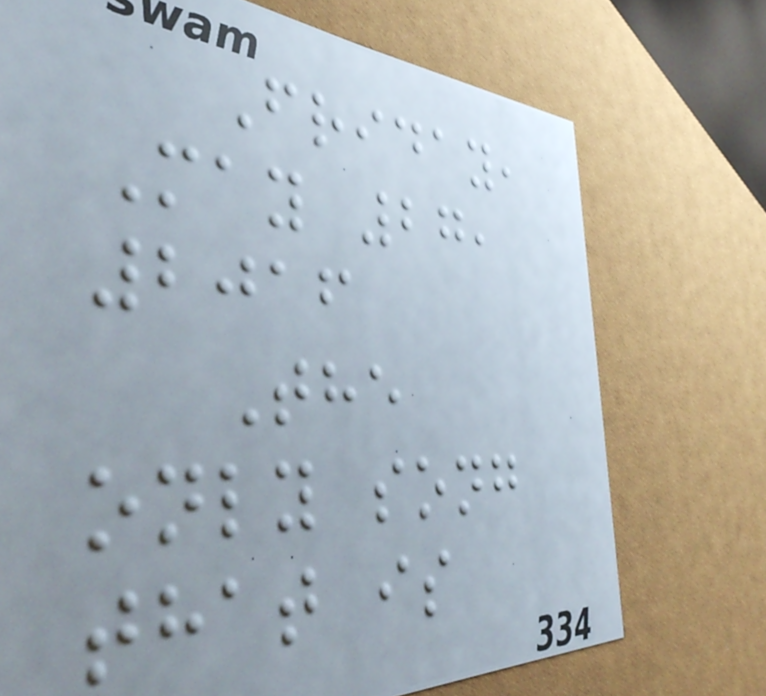Friday,
May 27,
2016
The
only song
that is
